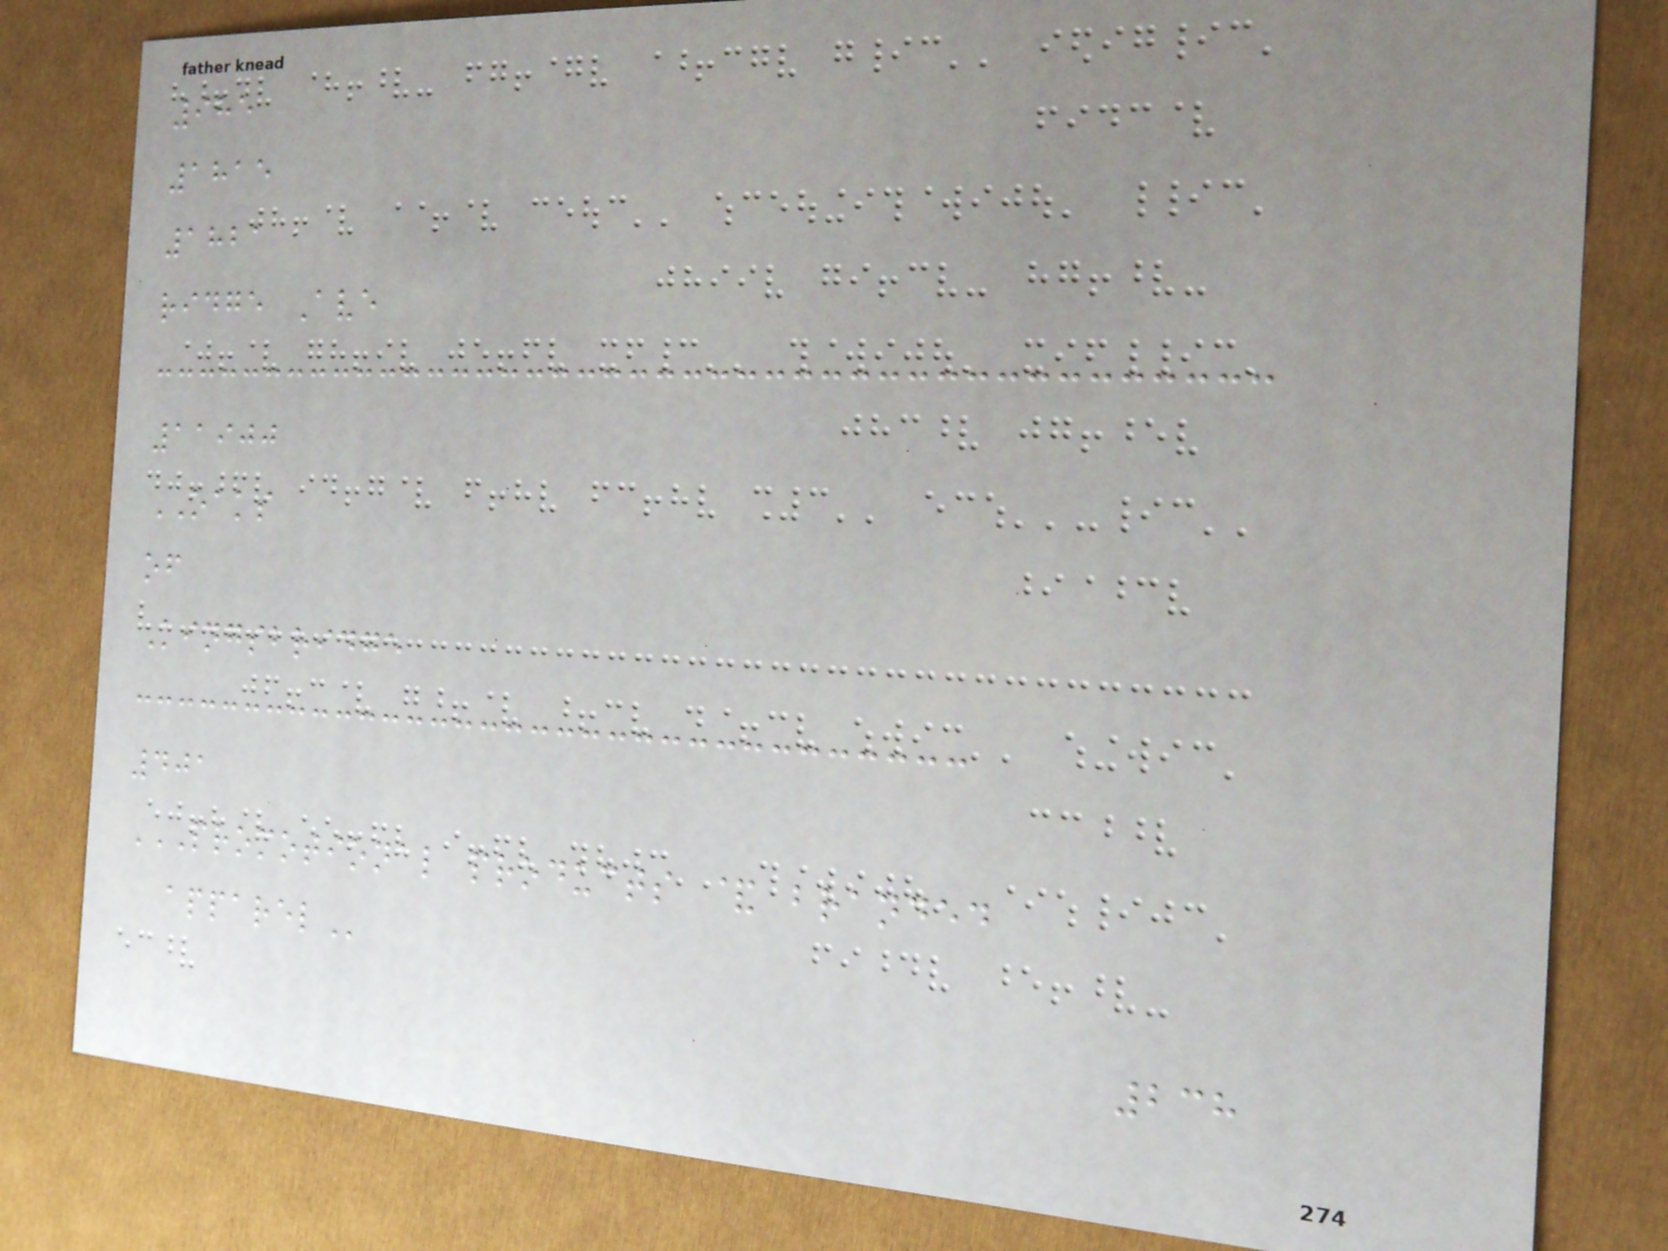985
1815
1821
ridge Ave
11900
OAKS
of
Kingsbridge
401
PROMOTIONAL PRODUCTS & BRANDED
APPAREL
238
